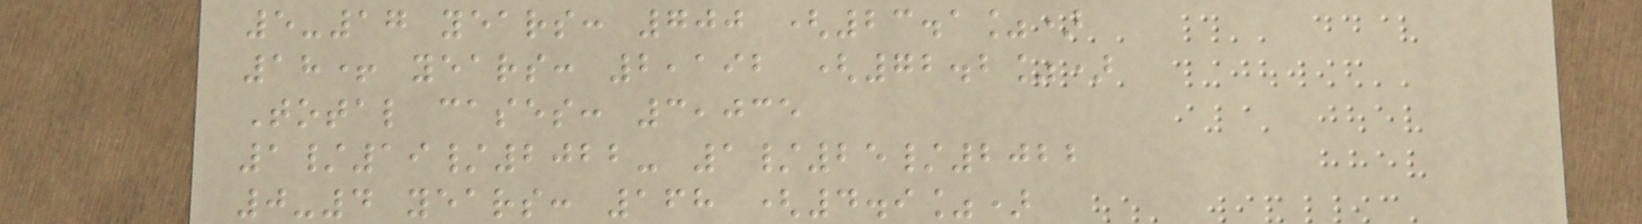5-17 years: 700 (23.1%)
18+ years: 2,192 (72.2%)
Total cases: 3,035
1/19/2022- 1/25/2022
0-4 years: 168 (4.9%)
